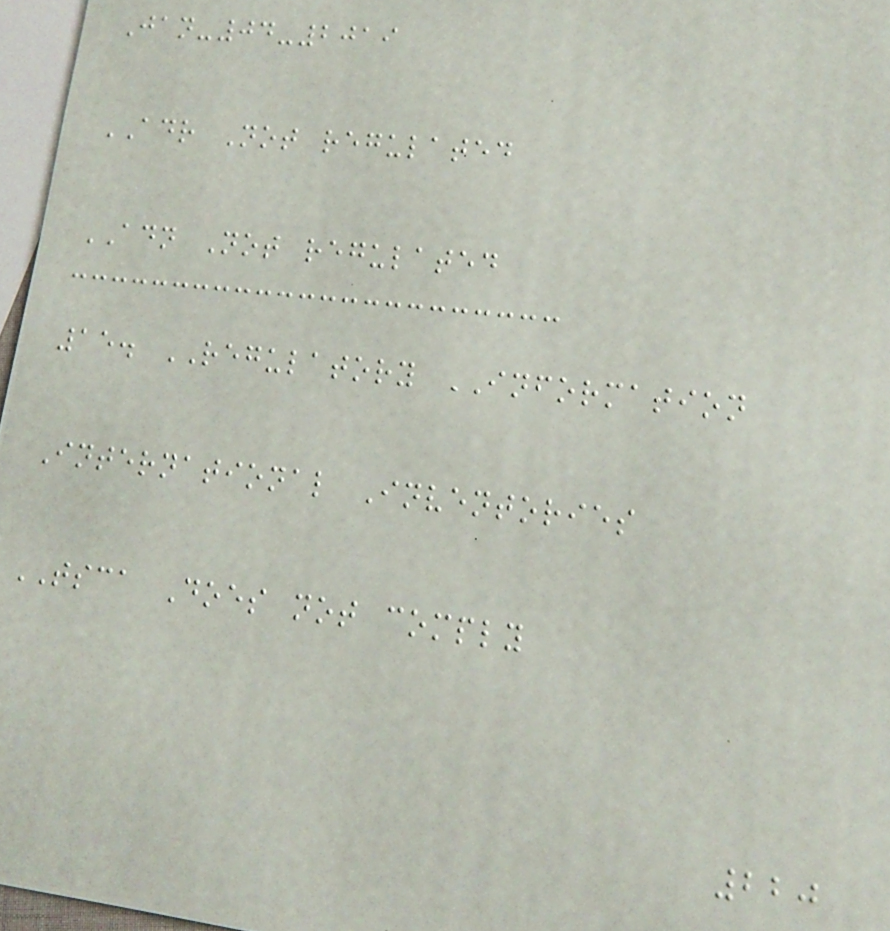Jan-04-2019
ADR Not regulated
ADN Not regulated
15. REGULATORY INFORMATION
International Inventories
TSCA Does not comply
220
